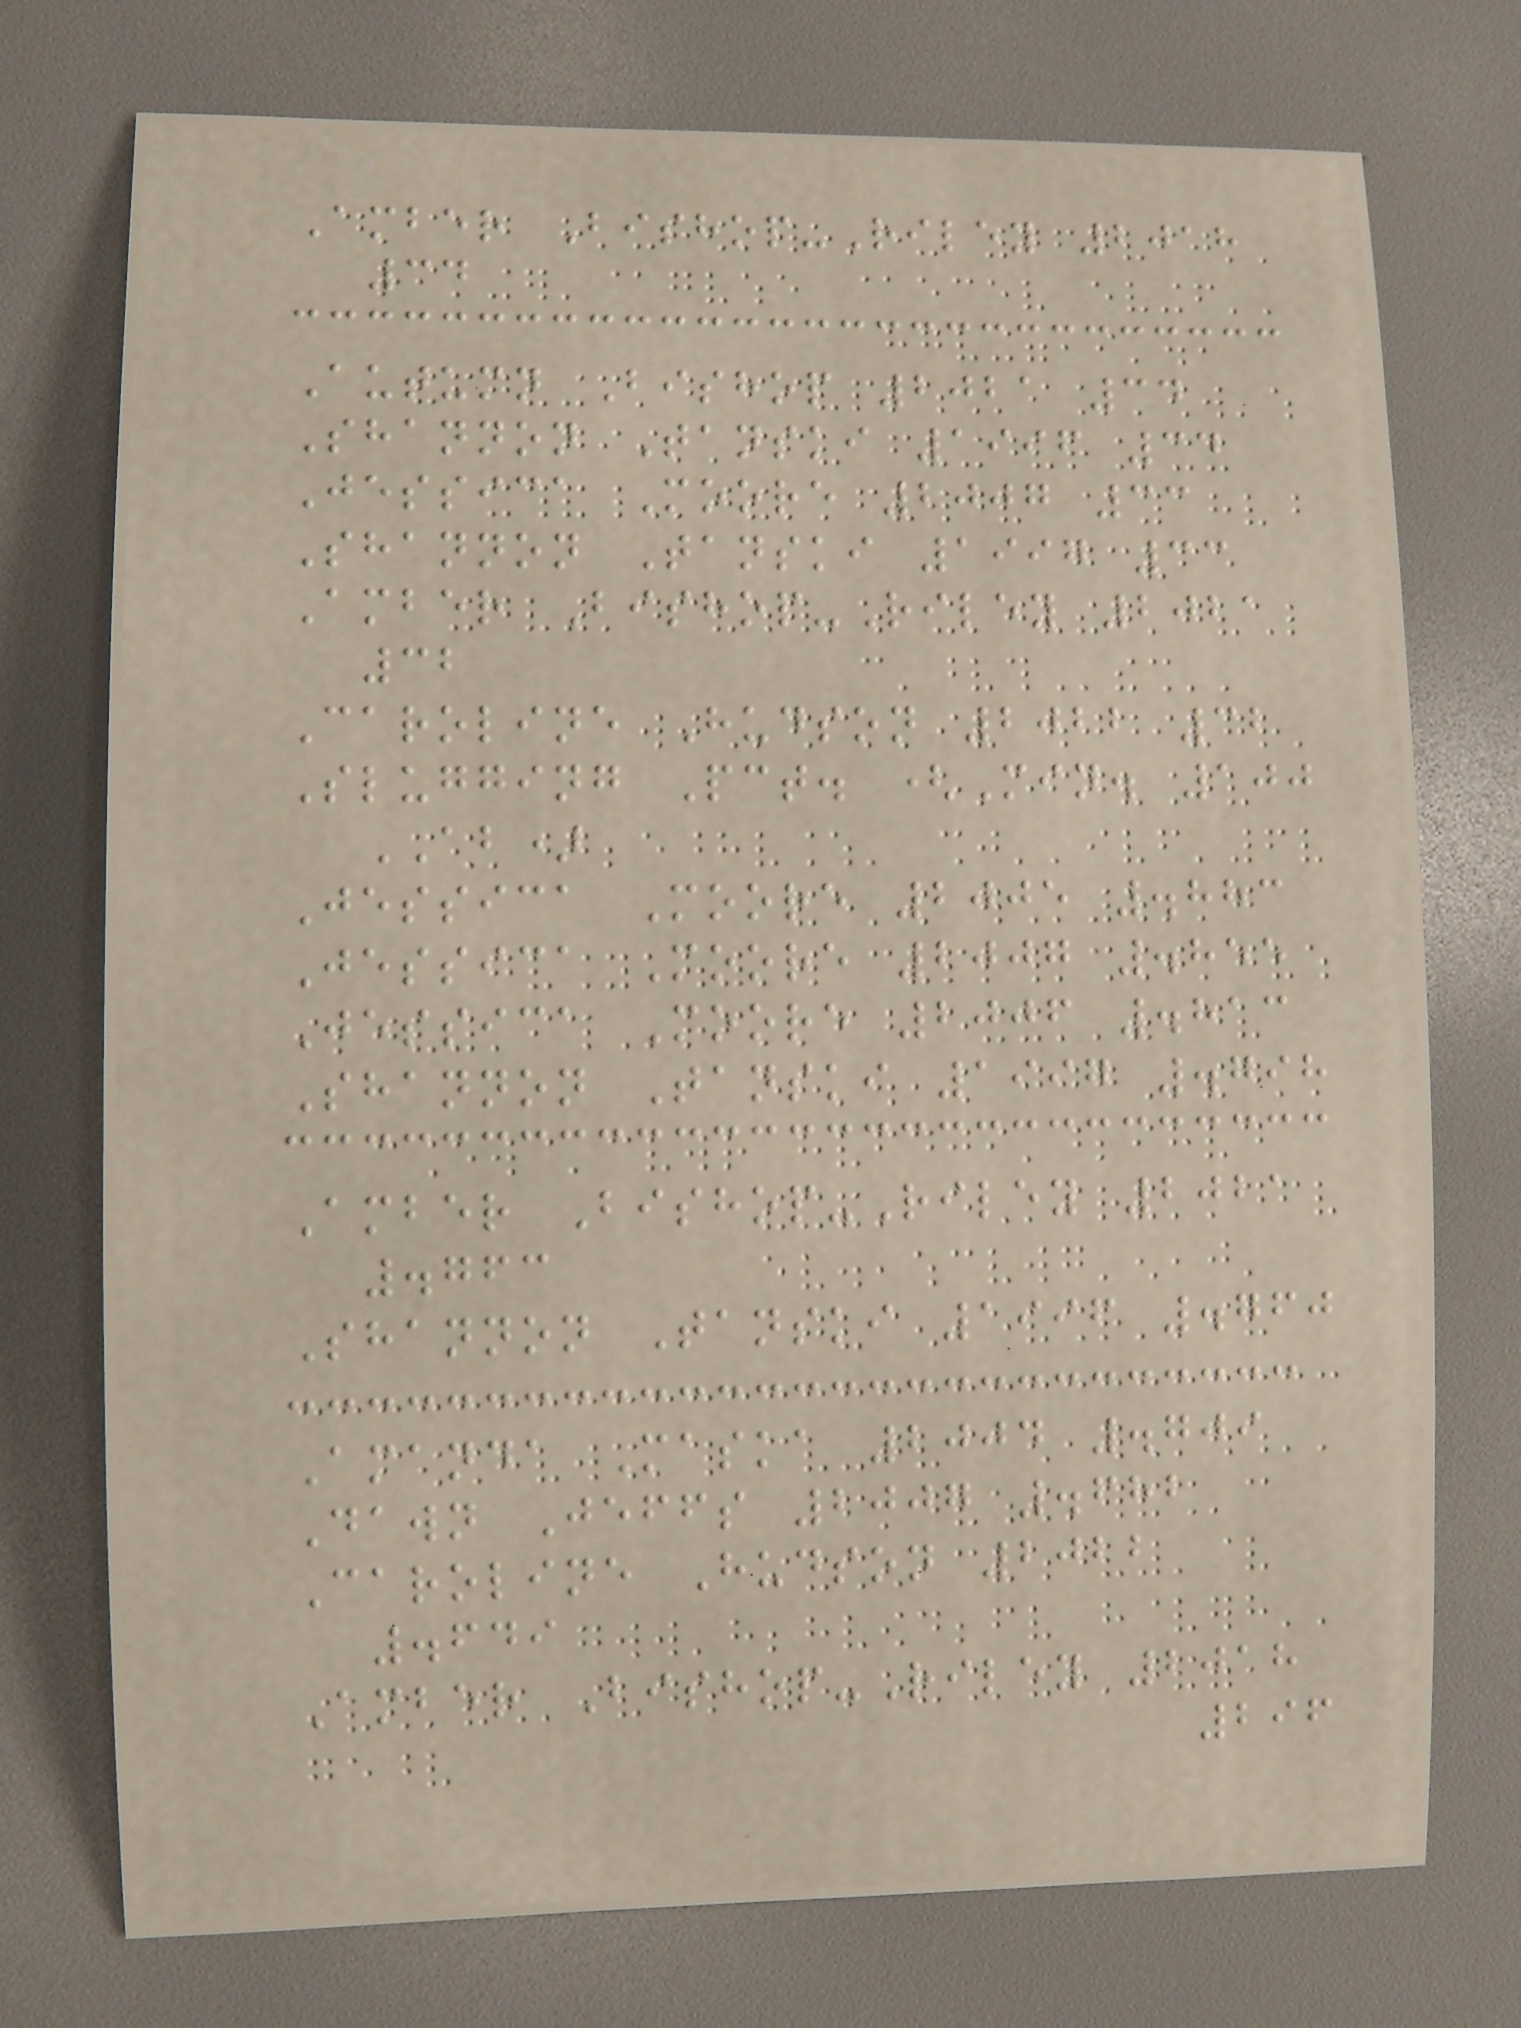Amber Bishop-Riley 2018
34
Autumn Bishop 2021 34
Shannon Tanski 1996 34
Jessica Moore 2007 33
Shannon Tanski 1997 33
Amber Bishop-Riley 2021
32
Caroline Hudson 2022 32
Slugging Pct. (Min. 100
AB)
Jessica Moore 2005 .883
Jessica Moore 2007 .855
Jessica Moore 2006 .813
Shannon Tanski 1997 .798
Amber Bishop-Riley 2021
.763
Shannon Tanski 1996 .760
Amanda Maska 2004 .709
Dawn Jeffs 2007 .682
Caroline Hudson 2022
.649
Amber Bishop-Riley 2018
296
